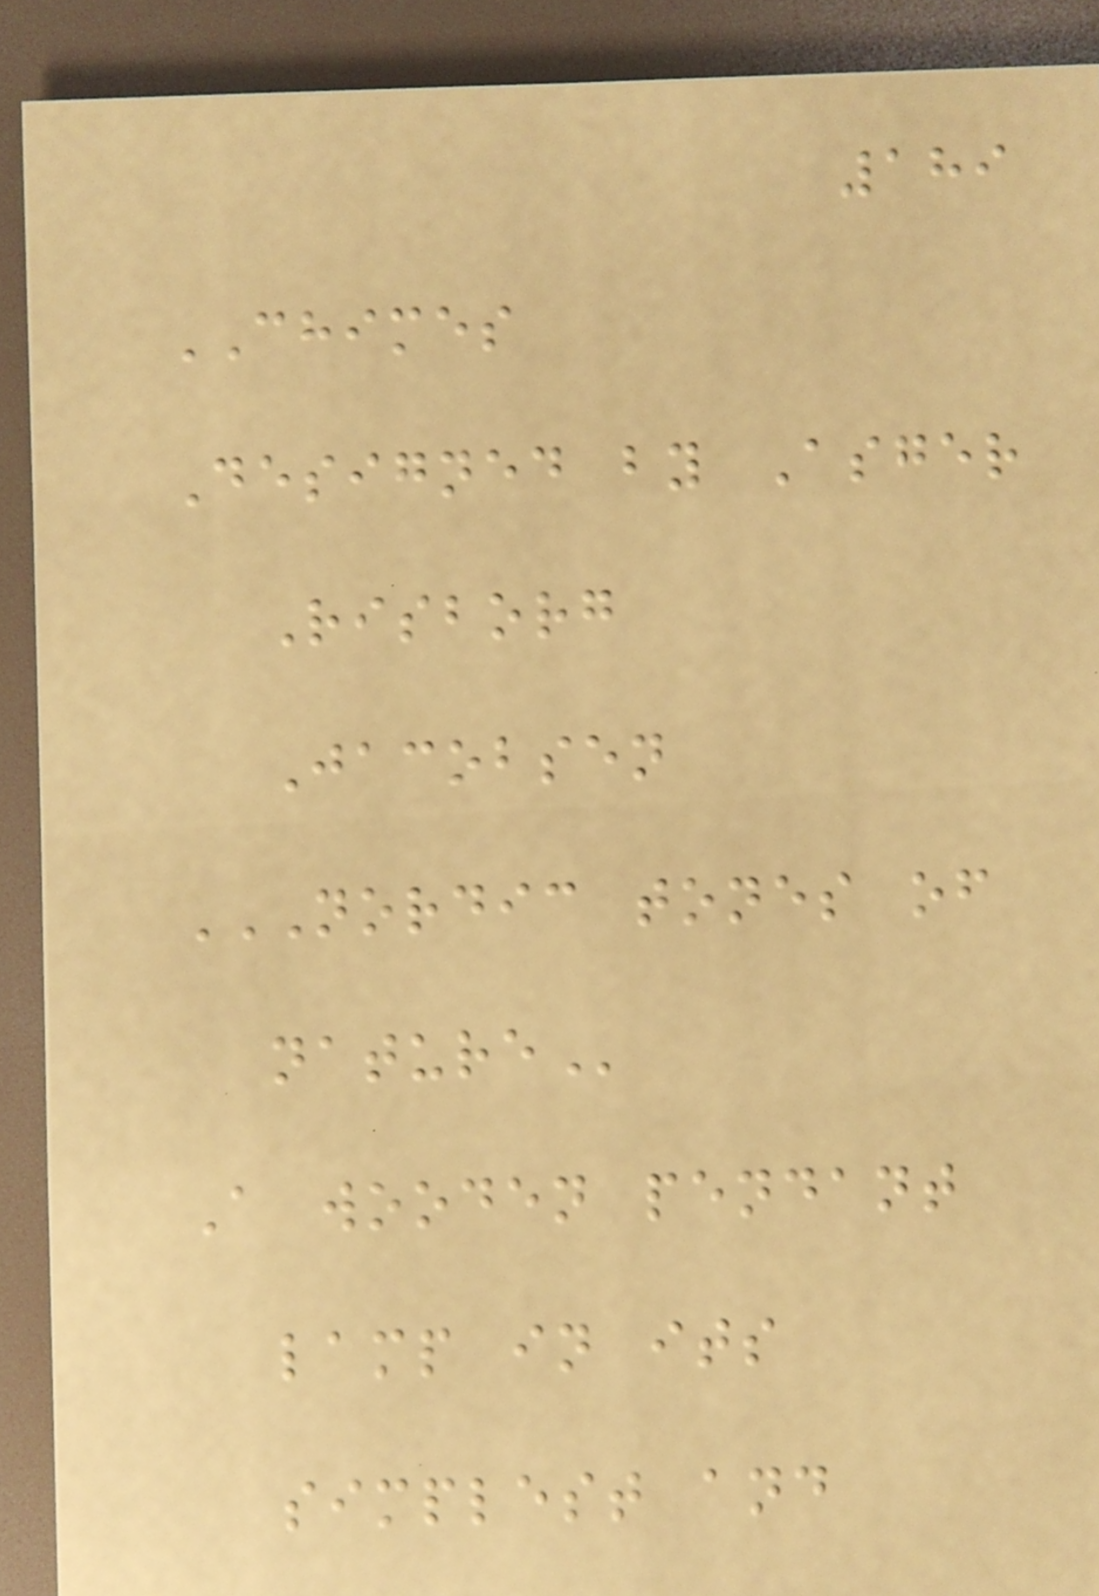189
CHIMES
Designed by Asger
Risborg
Jacobsen
NORDIC TONES OF
NATURE
A wooden pendant
lamp in its
simplest and
